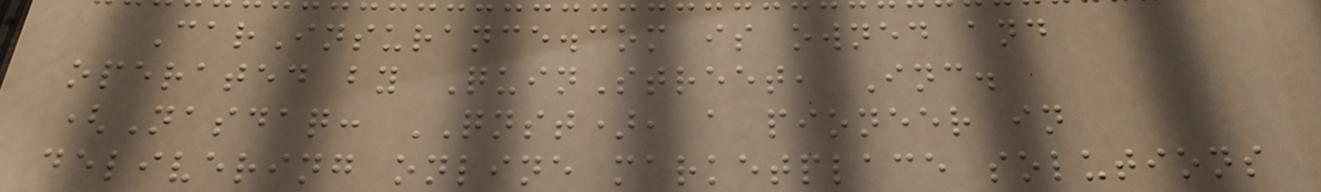CarInsurance.com is owned and
operated by QuinStreet, Inc.
(Nasdaq: QNST), a pioneer in
delivering online marketplace solutions
